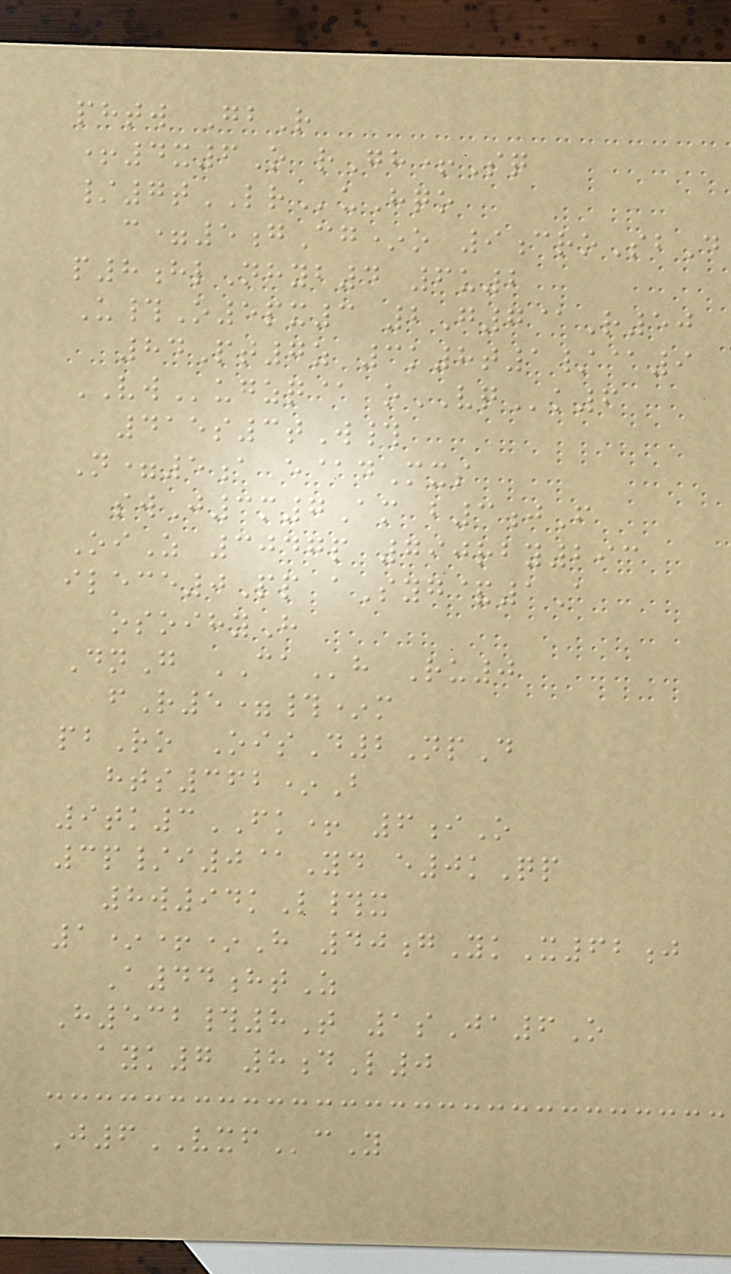phtw GbR
+4x6O rGh+Sq
/7tLRuHqo
c=5gCg*o 9croSbD
p8hlNhyb4 6u2
U#O5px3 2G7@R50
84Pt7z 3k8t1/@9
VWugzq@ oVQk6
415s3tW#
N=5a e@dMxs
swJ3m7Am b3jF
OiZ 3047p 790rby293
ilece0Pp aSyg&1A
osoihyH
DnG CAh Ru0
fR5=#*m
pbRo OisD2NpD
hts362*B
9tk3FK+ 6iO
3p/i0@Yd e0kQp
8w94kL#x
1*+*H 40gYkX62j
A44htZ
H532#8T 1sJa6O
ayk7 8dL0
J6VXFcY
